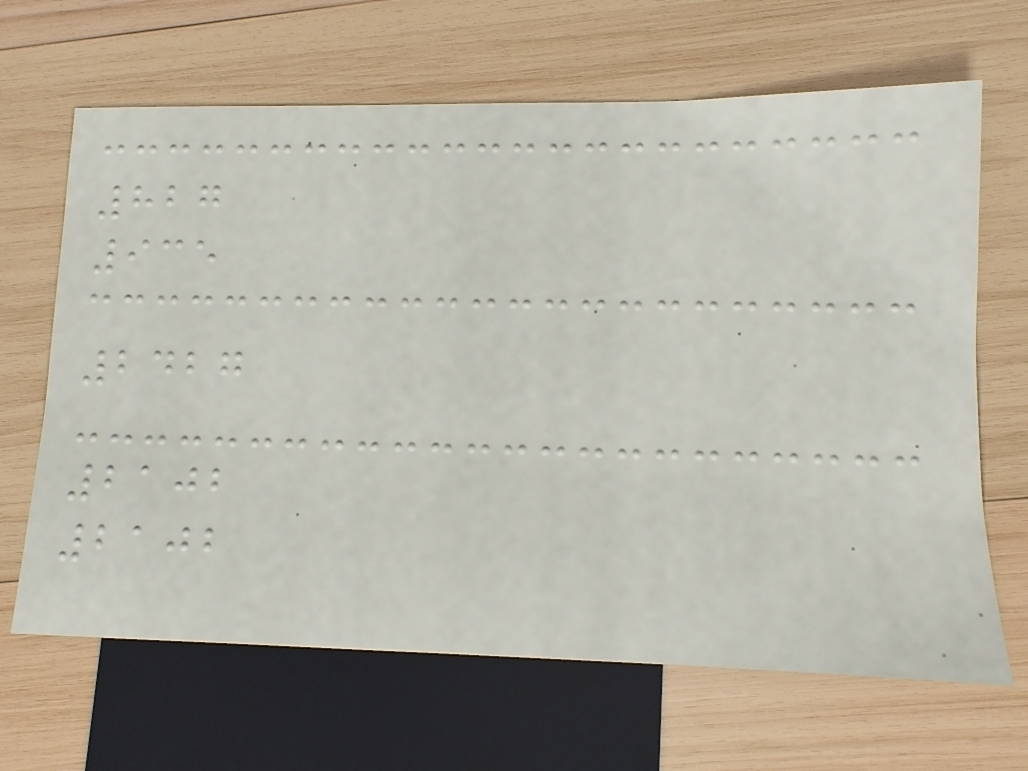827
935
2427
2102
2102
